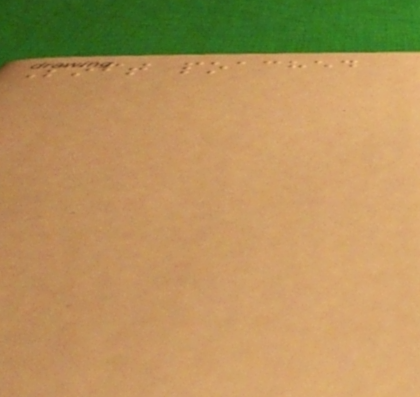Soft poached
